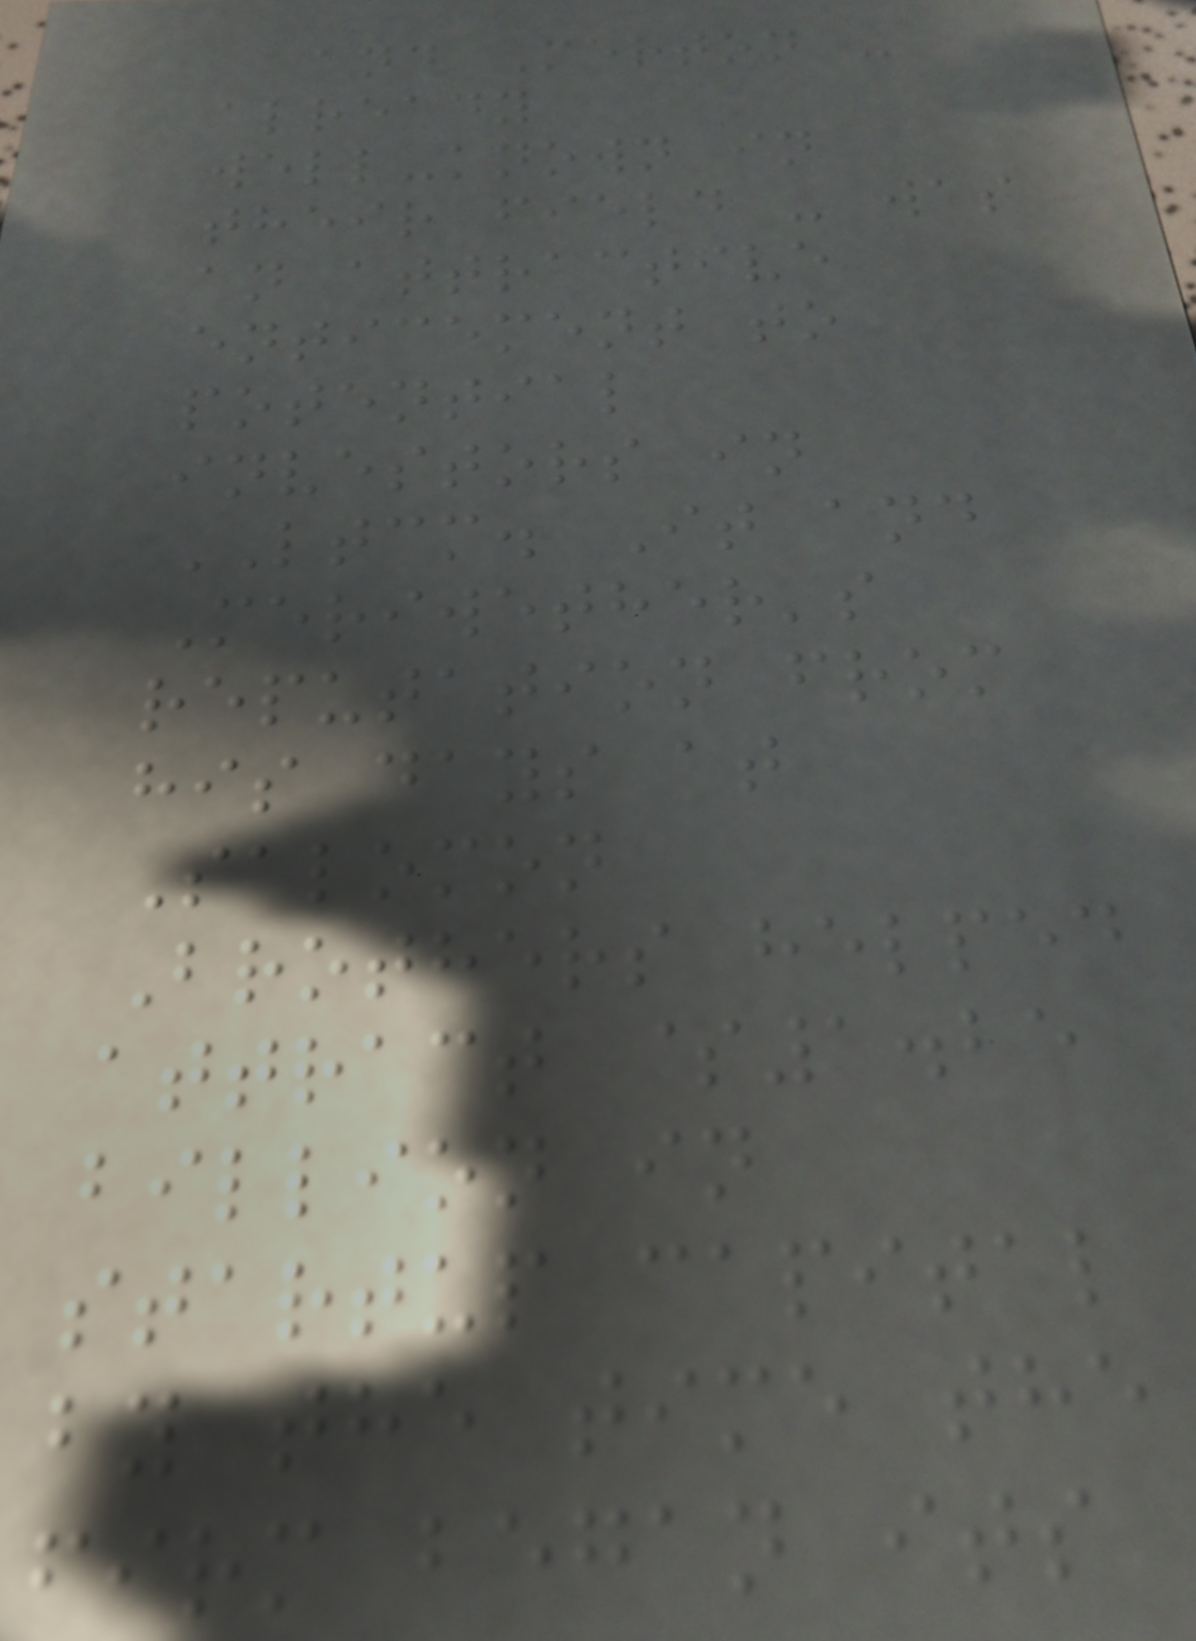and Merton -
already
well-known in
their field - was
an attractive
enticement to
potential
investors in
LTCM. It and
Meriwether's
reputation from
his days at
Salomon
Brothers helped
attract $1.25
billion in
startup capital
by the time the
firm began its
